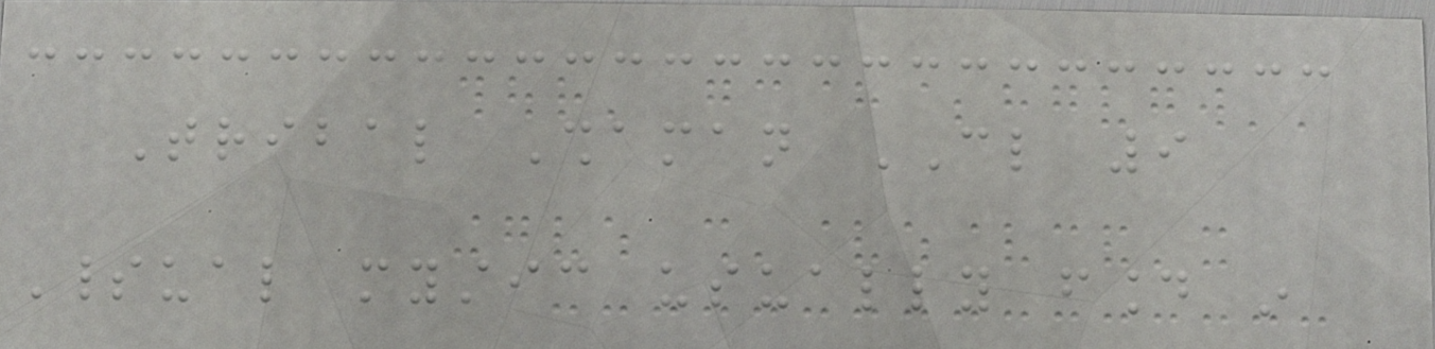Tribal Shaman CL 9
Spiritual mystic usually found in
